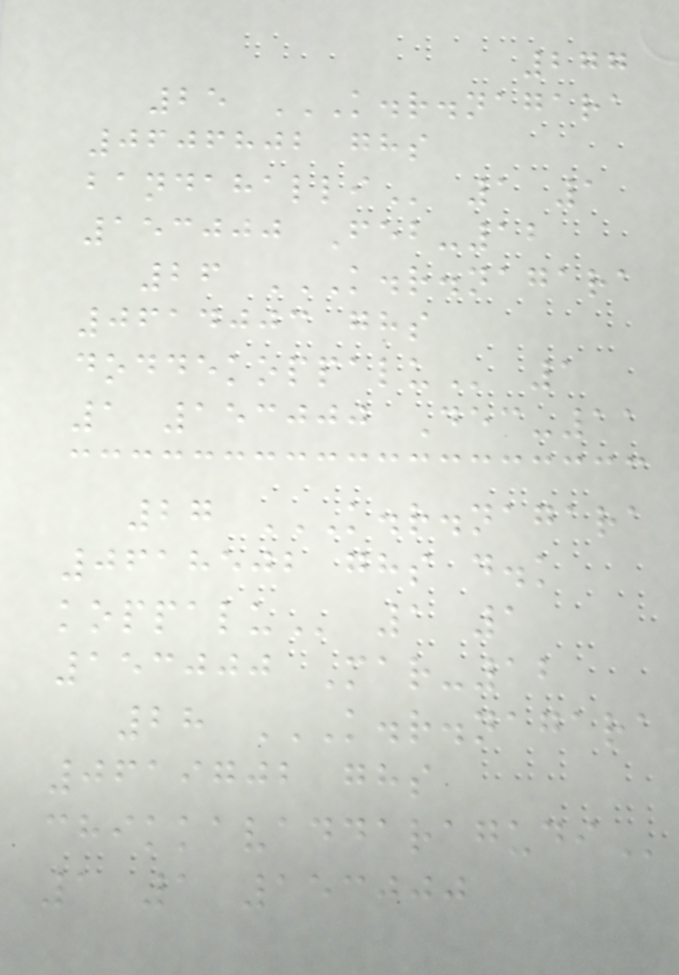277
25 K.R.NAGARA
0606802 GHS
BANDAHALLI 1 1
153000 Feb-12
26 K.R.NAGARA
0614003 GHS
DODDEKOPPALU 1
1 153000 Dec-11
27 K.R.NAGARA
0618502 GHS D.K
KOPPALU 1 1
153000 Mar-12
28 K.R.NAGARA
0619702 GHS
CHIKKAVADDARAGUDI
1 1 153000
